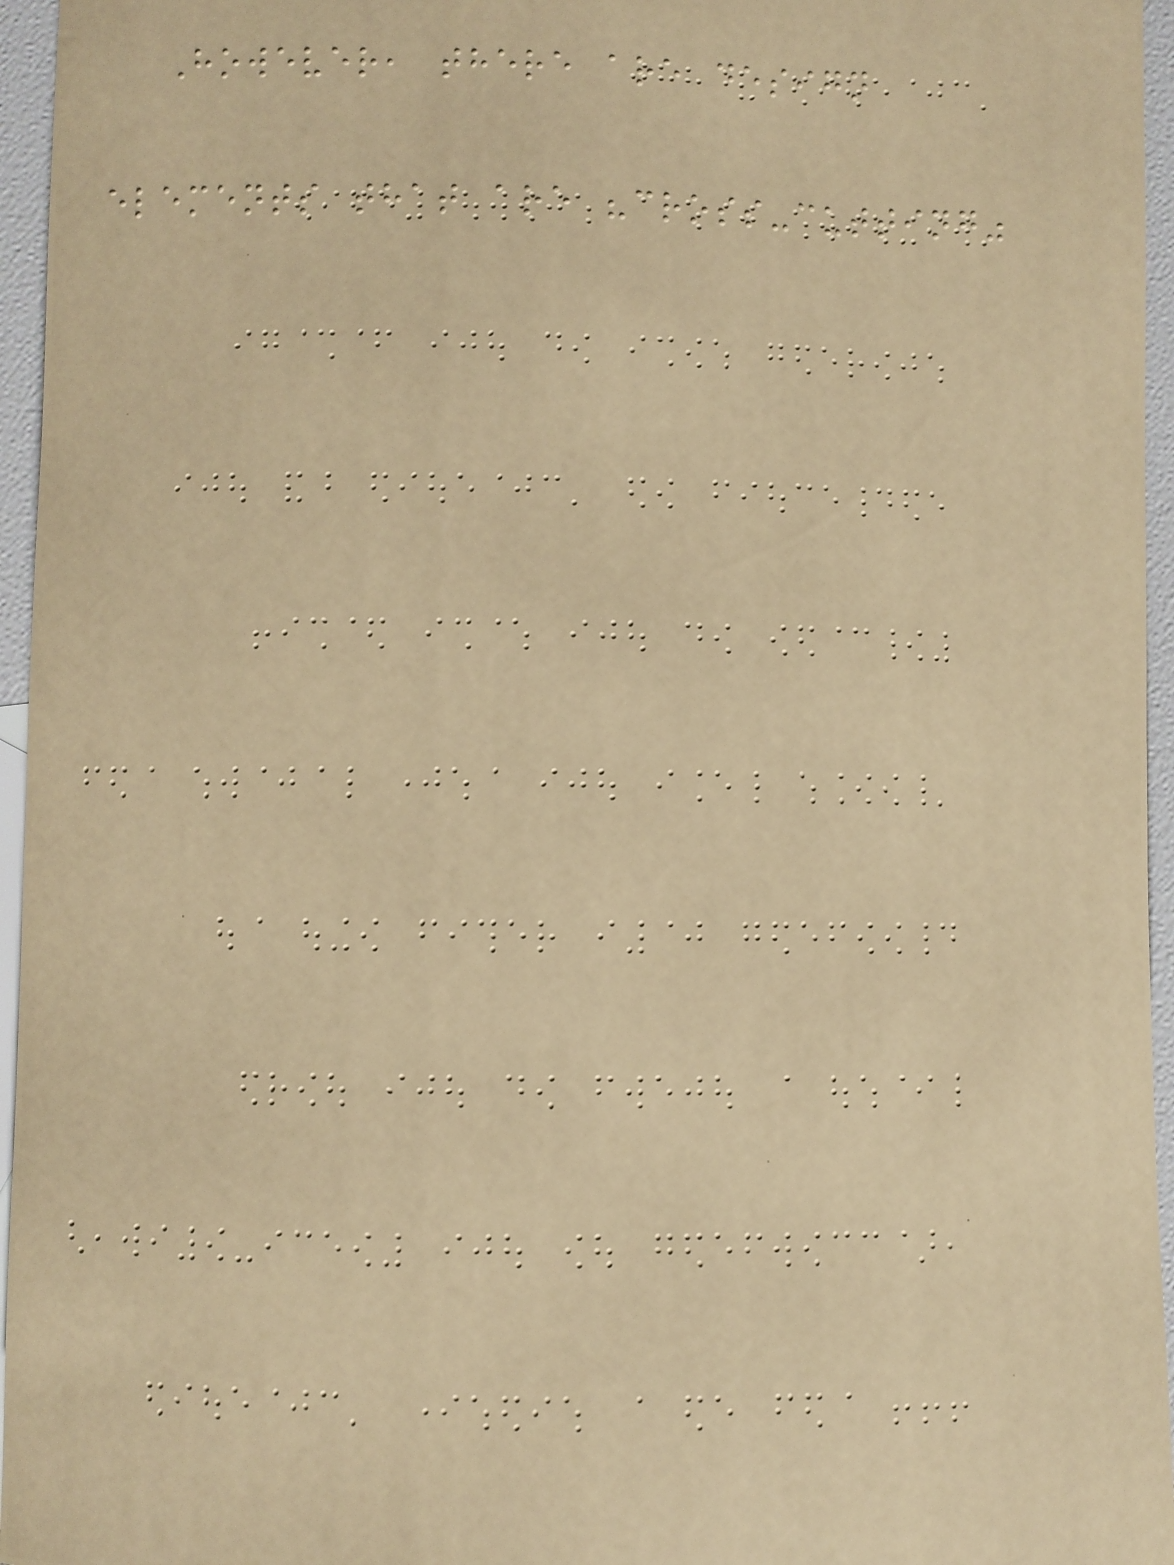However, there are design
elements that are "cross-cutting"
